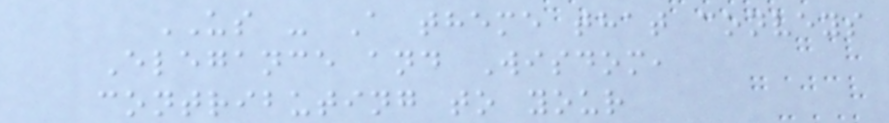US - A theme that conveys
Elegance and Wisdom,
contributing to your
